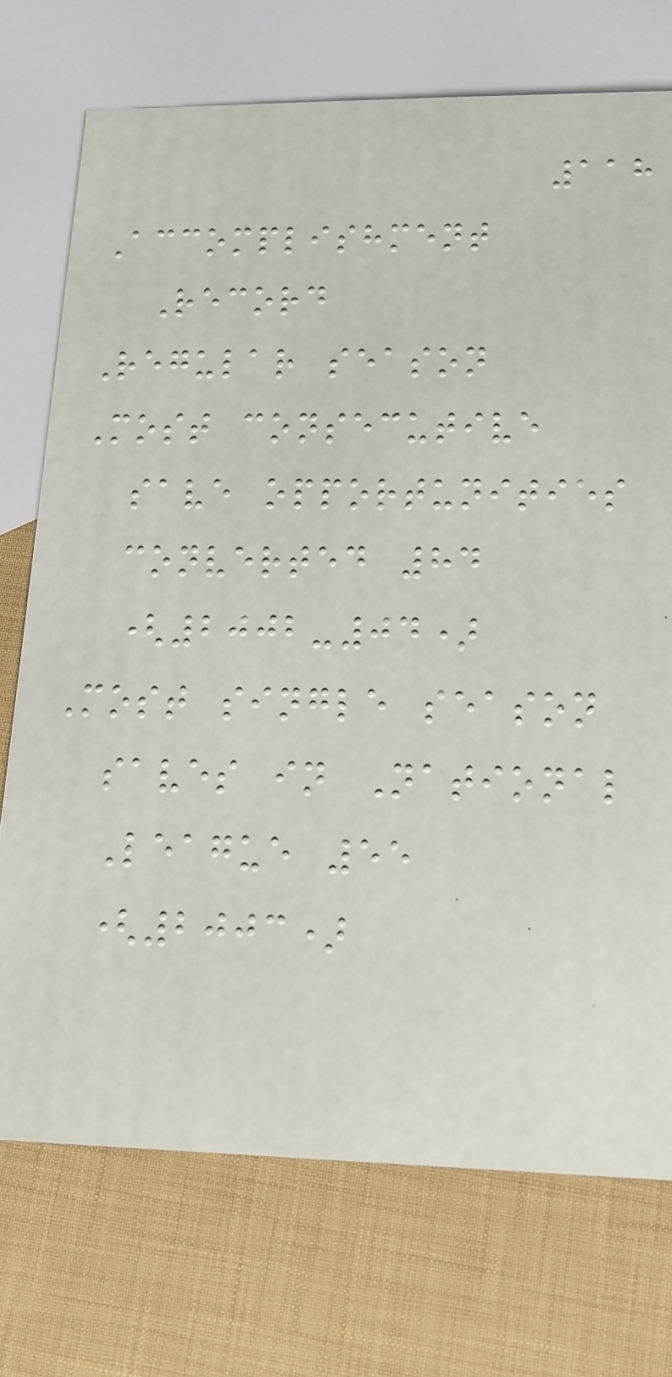118
Accomplishment
Record
Regular season
Most consecutive
save opportunities
converted 84
(2002-04)
Most single season
saves in National
League 55
(2003)
